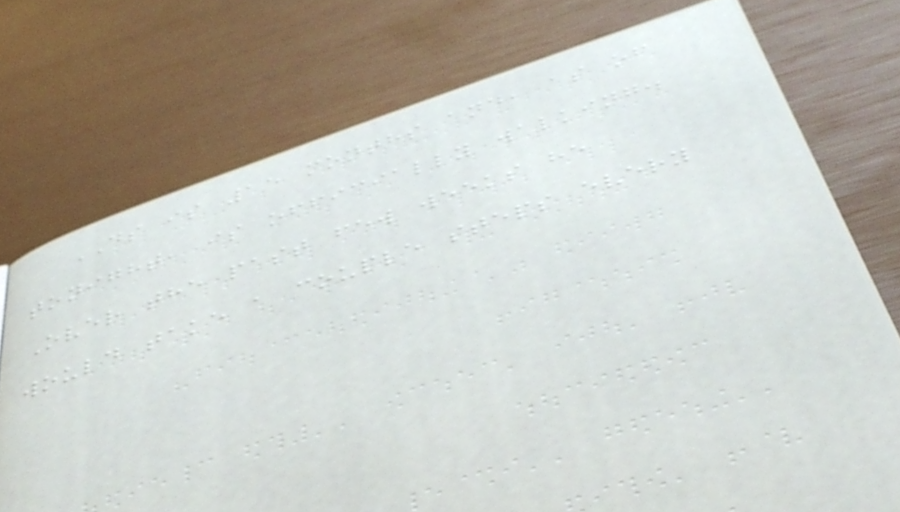DS is 15 months and, as of
tonight, is officially walking.
Over the past few weeks he
would take a couple steps every
